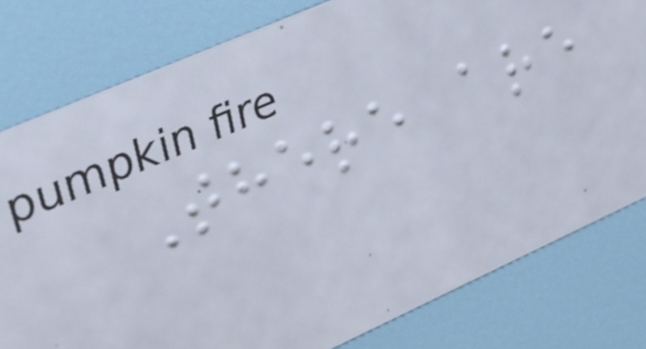There are
